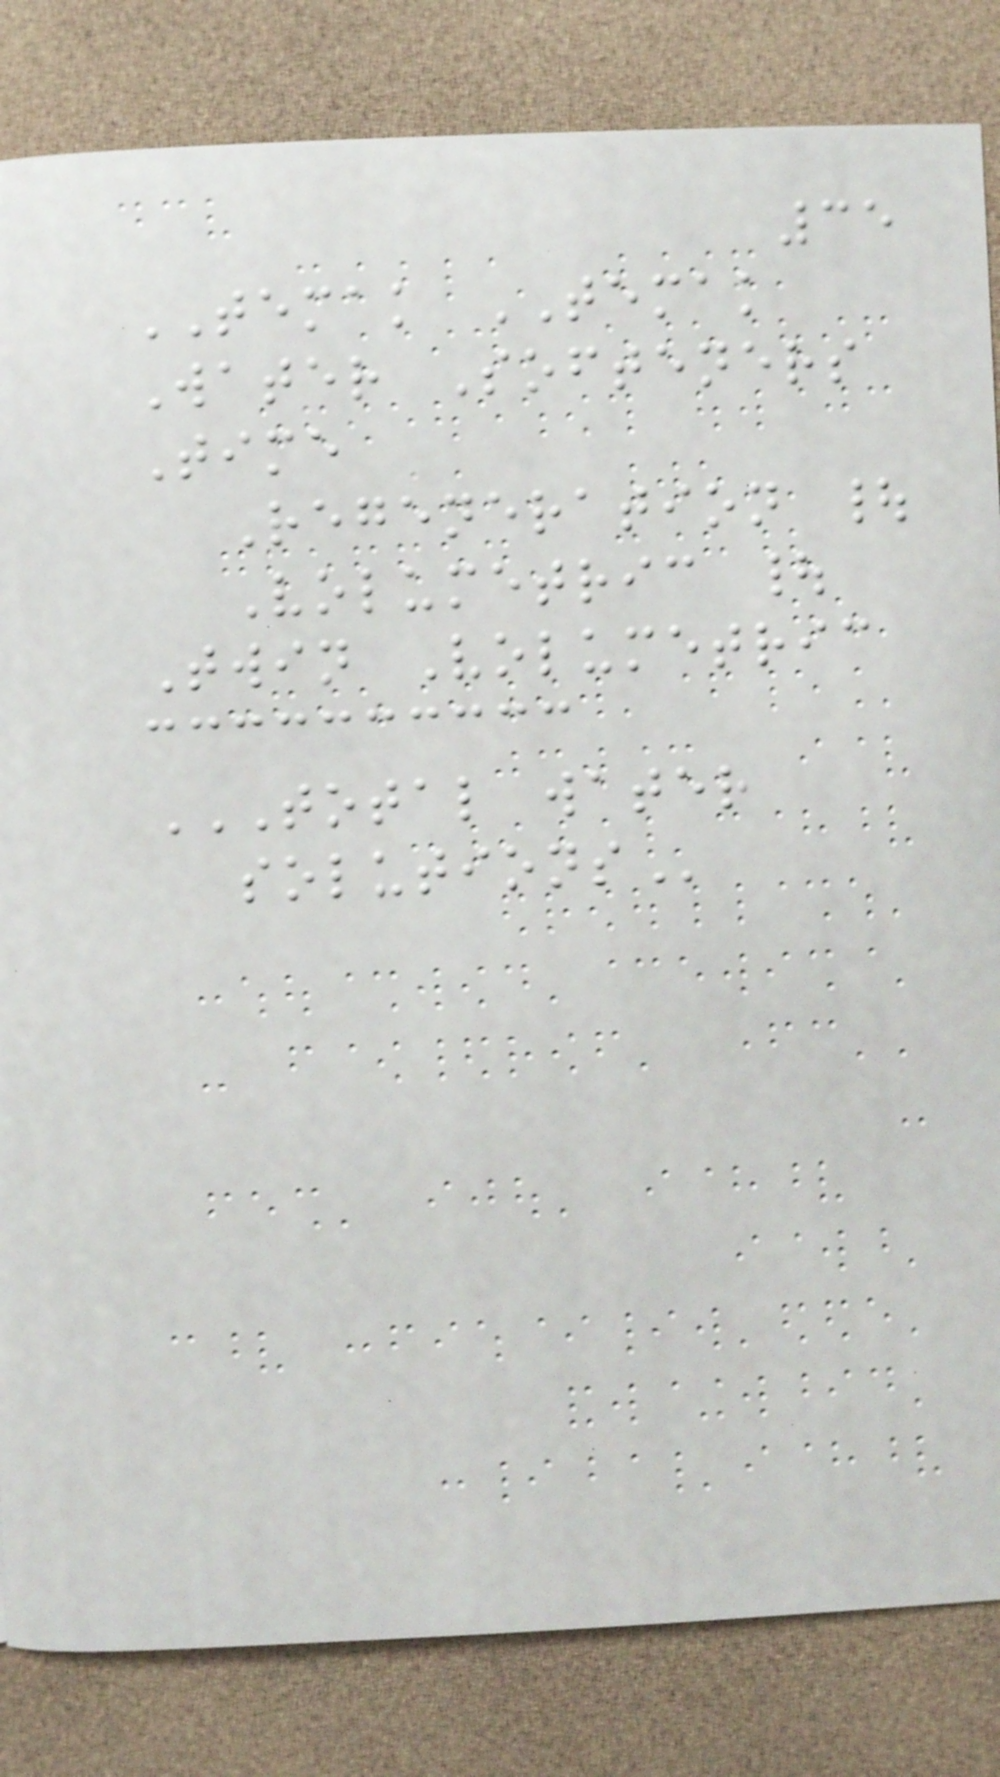35
TEMAK TEMAK
Water Softeners
Time
Regeneration |
Volumetric |
Twin Volumetric
TOTAL WATER
SOLUTIONS
